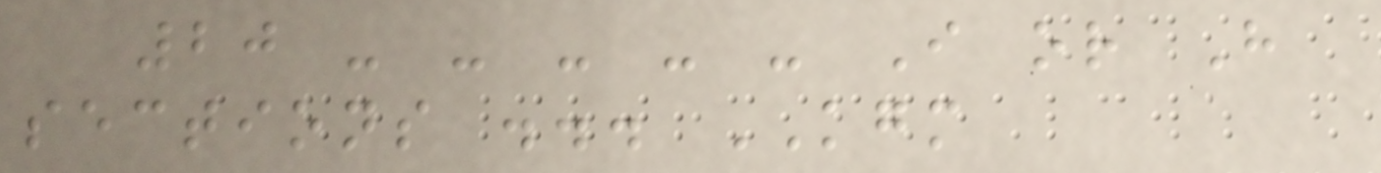20 - - - - - I or H
sections ... KGM
